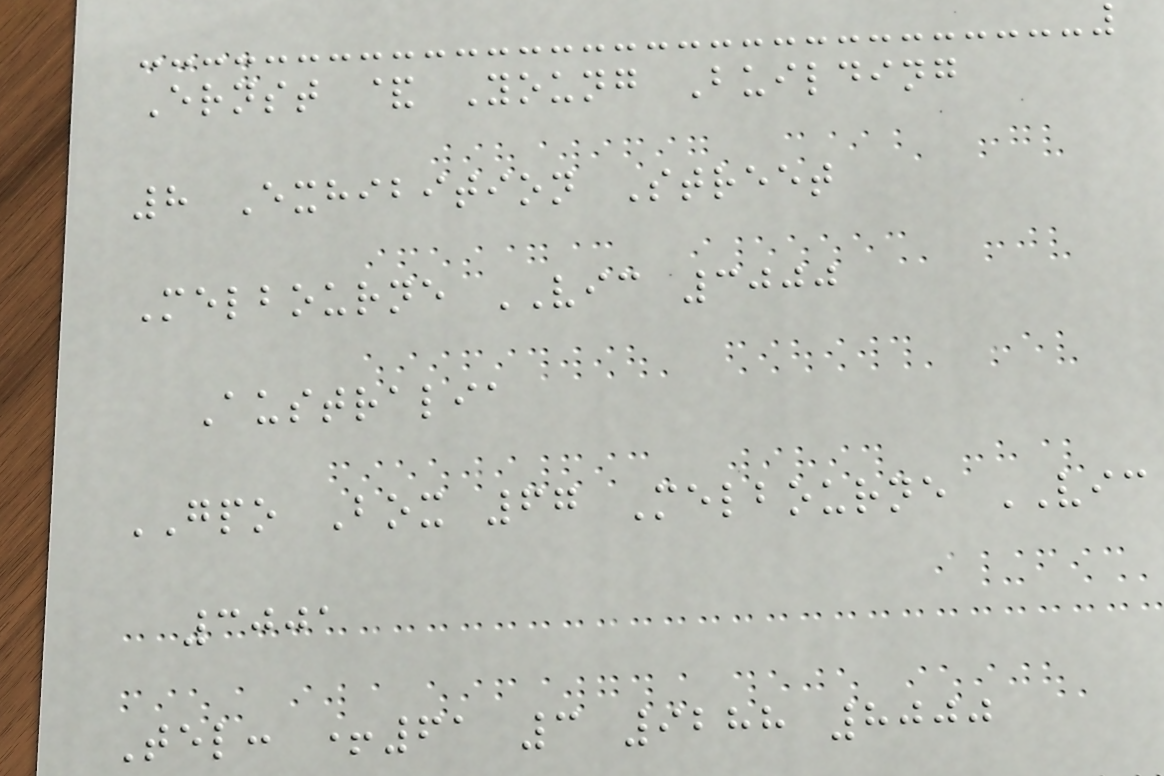Ernst & Young Building
8 Exhibition Street
Melbourne VIC 3000
Australia
GPO Box 67 Melbourne VIC
3001
Tel: +61 3 9288 8000
